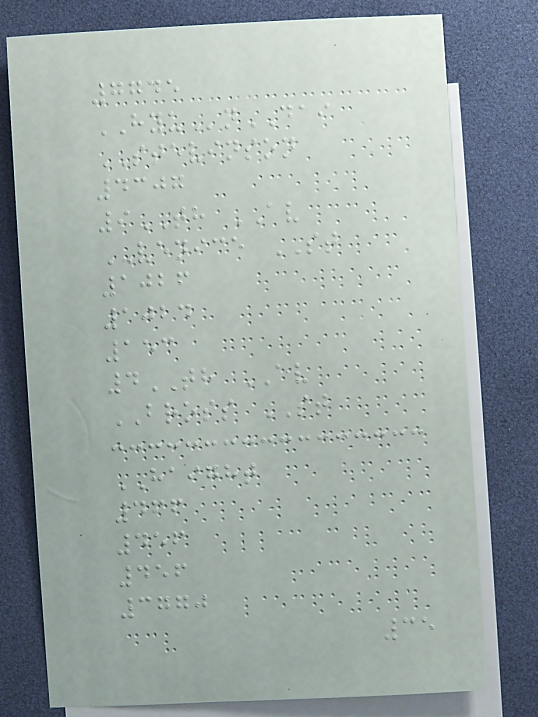7745
HYUnDAI
STEVINSON
4307
9TH AV
VENICE ST
1026
1024
153
4TH AV
BROSS ST
HAIGHT
466
456
456
3770
35
